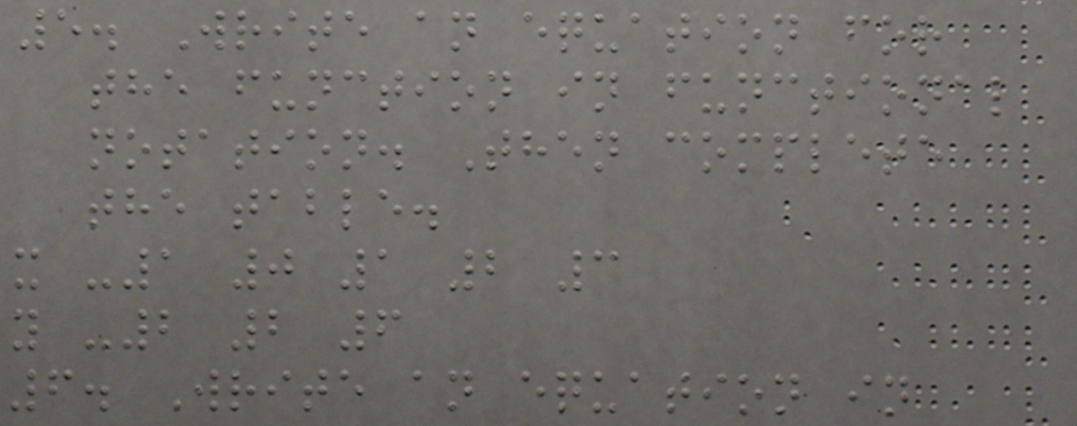5. Write an equation for
the function in functional
notation. Then complete
the table.
x -1 0 1 2 3
y -2 2 6
6. Write an equation in
